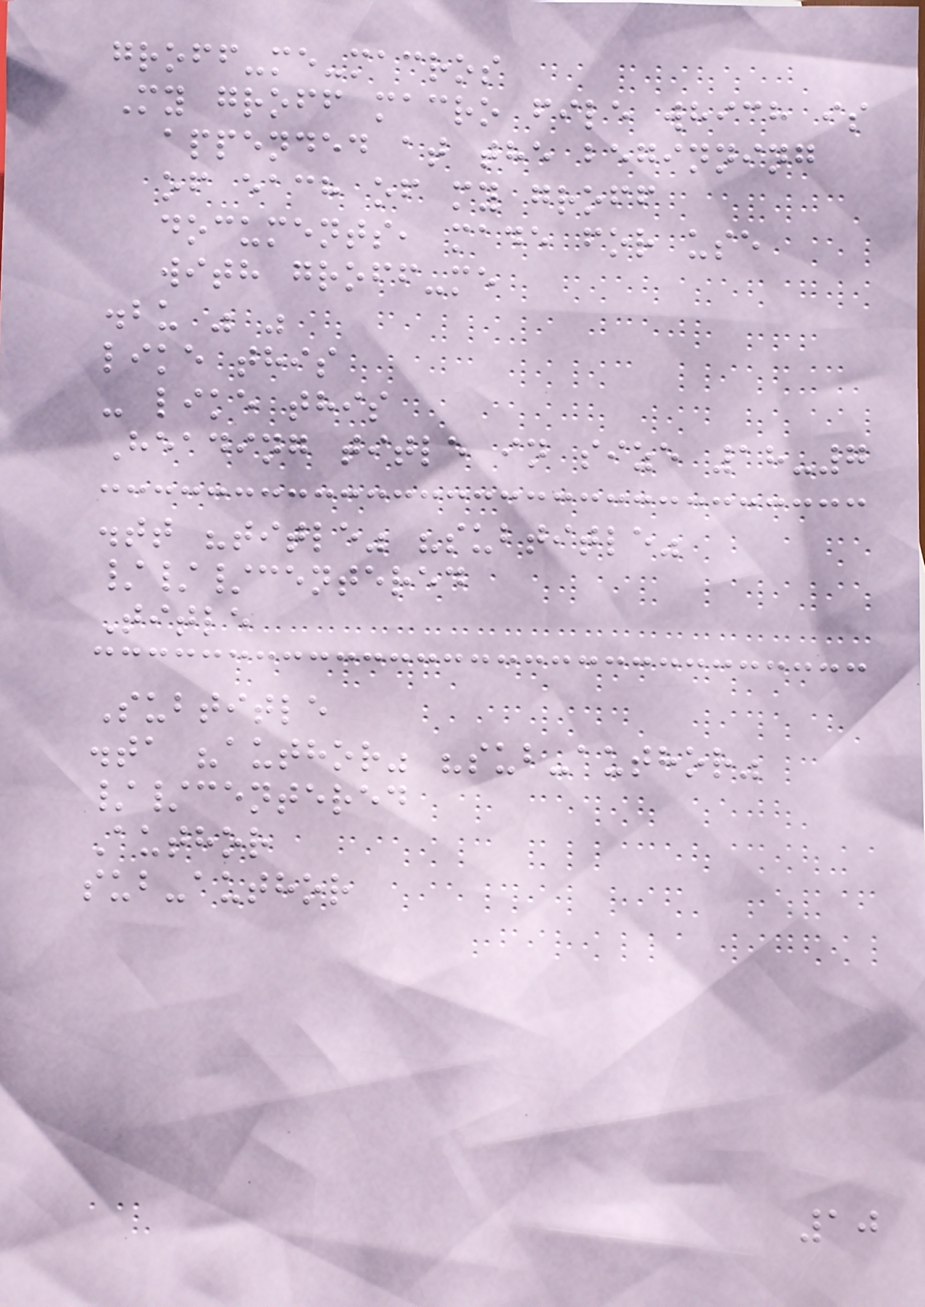groff-me-macros
My groff macro file which is
appended at the beginning
of each of my groff
documents, made for use
with groff-me
.bu " "
like this
- like this
Heading title in size 18-7
.tt "title" "subtitle"
///centered
Title
Subtitle
.ta "author" "sub-author"
//centered
Author
sub-author
10
